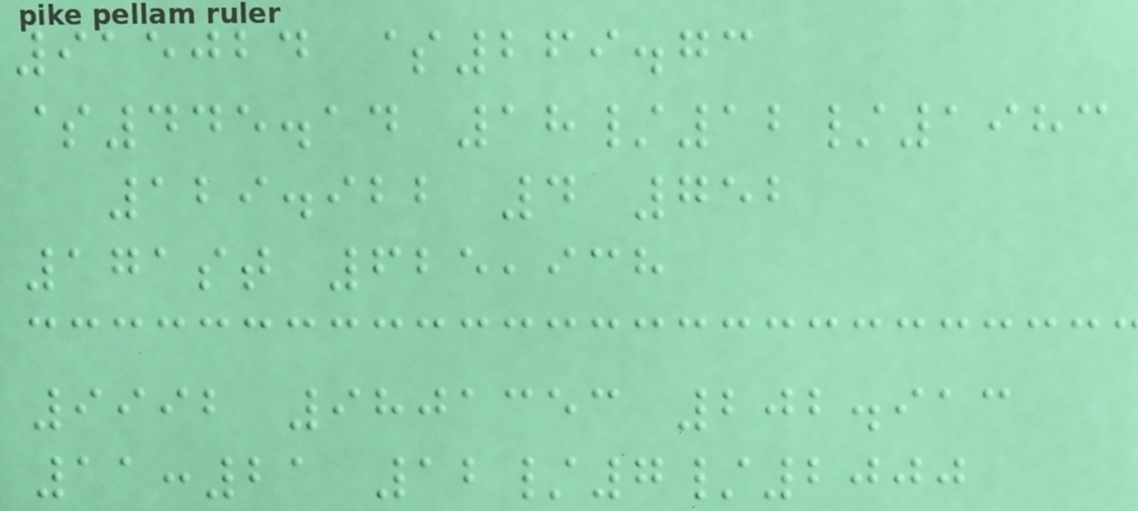915024 $269.73
$445.14 18/12/1983
129.922 4 752
171st 625,938
9992 9801353 202.913
11:21 12/7/2000
